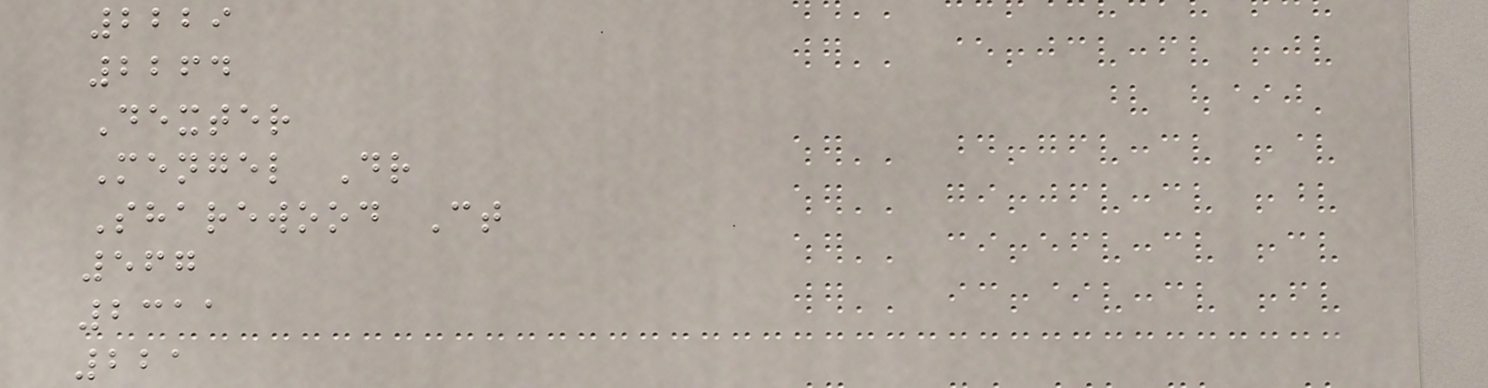2229
2264
Dexter
Mengel Dr
Sharewood Ct
567
2311
221
